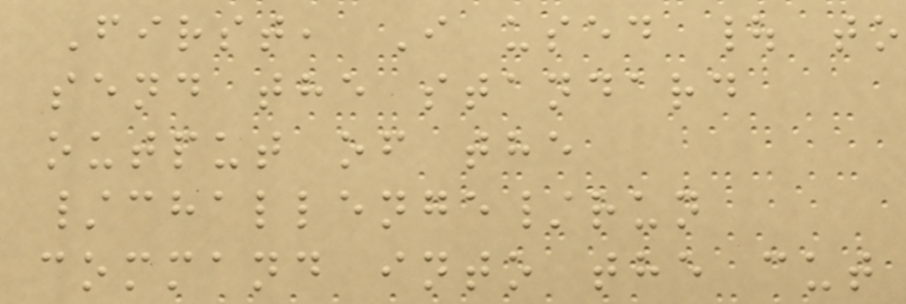First, I used | to
send the standard
output of the
/challenge/run
command into the cut
